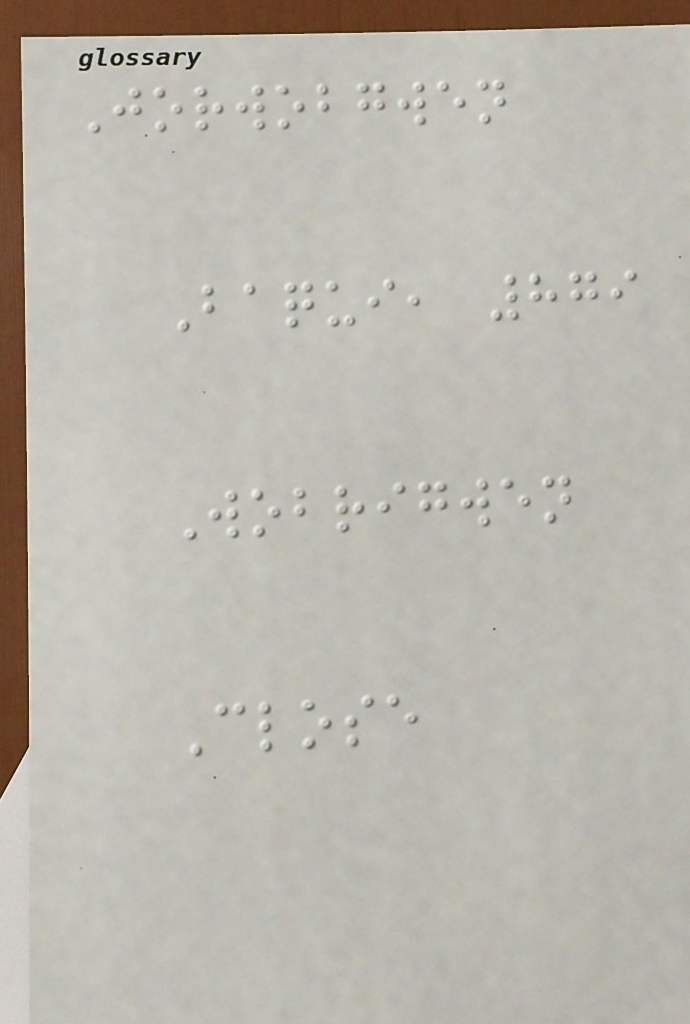Jorwobgwen
Baqui, 879
Wobrigwen
Close
